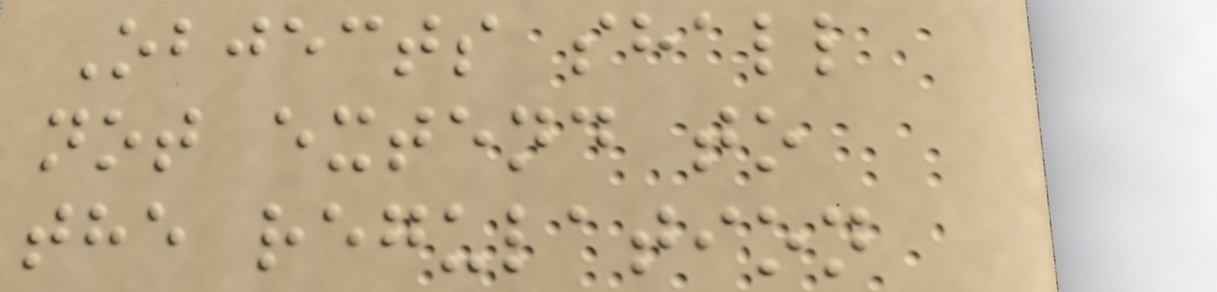Objects shall
not extend to
the regulation
